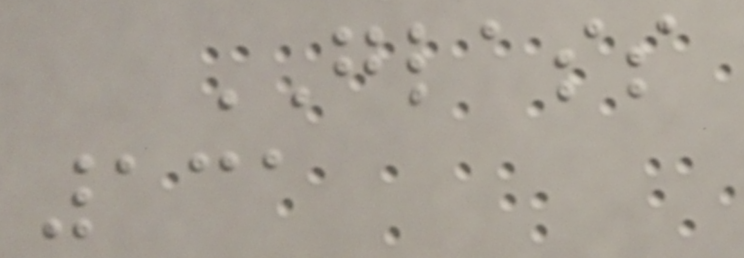GLASS
131
